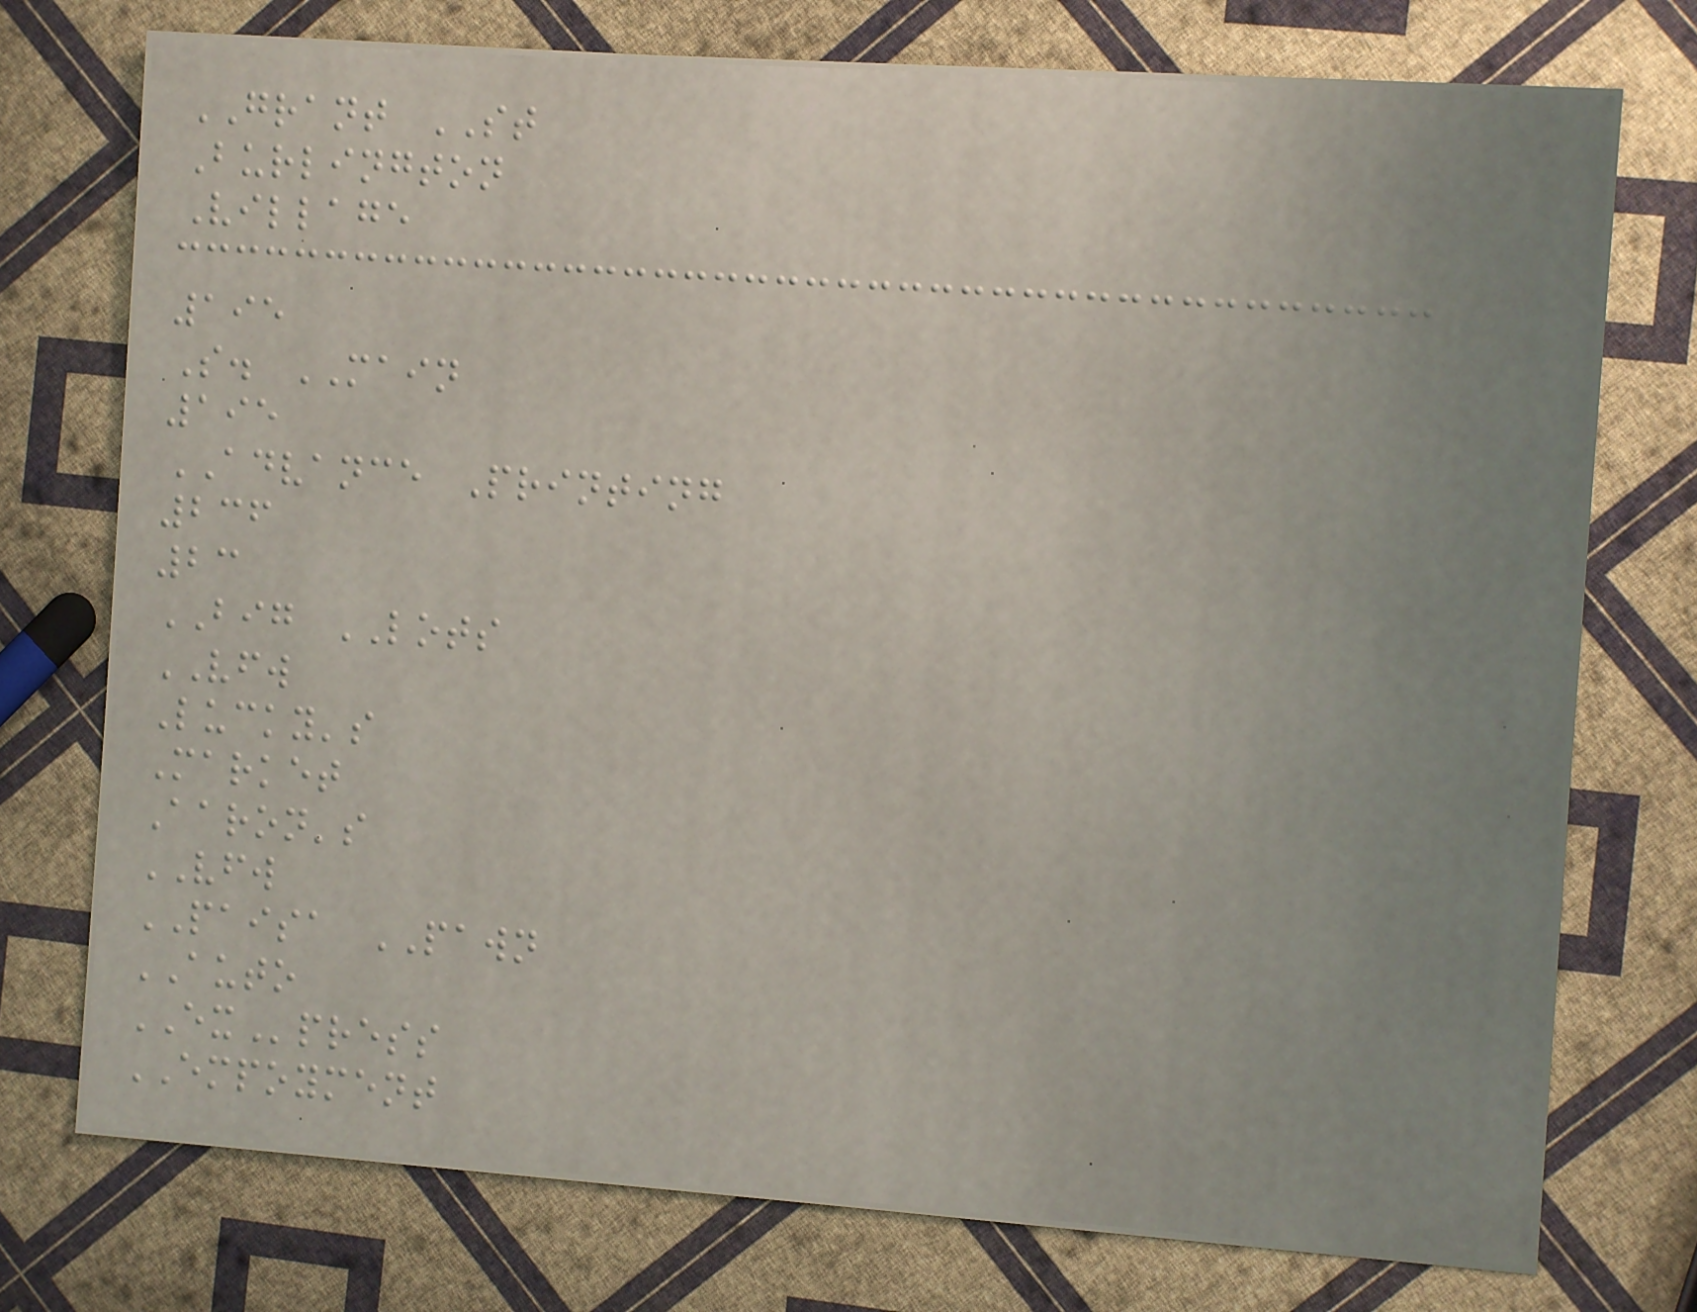GRANT ST
Burlington
Village
195
S. MAIN
195
ADVANCE Printing
236
23
BIG LOTS
VFW
Lucky's
Market
Aaron's
VFW
PAISA PAWN
AUTO
EXpress
EMPOYMENT
